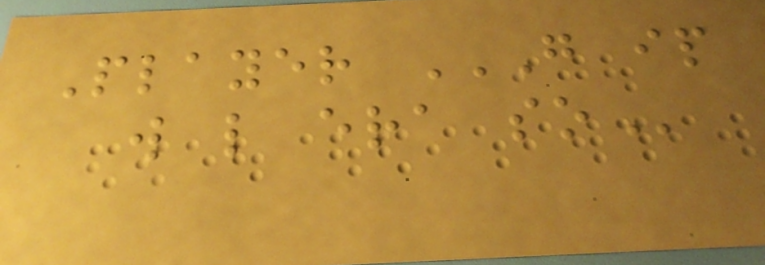Player G IP
W L ERA SO
